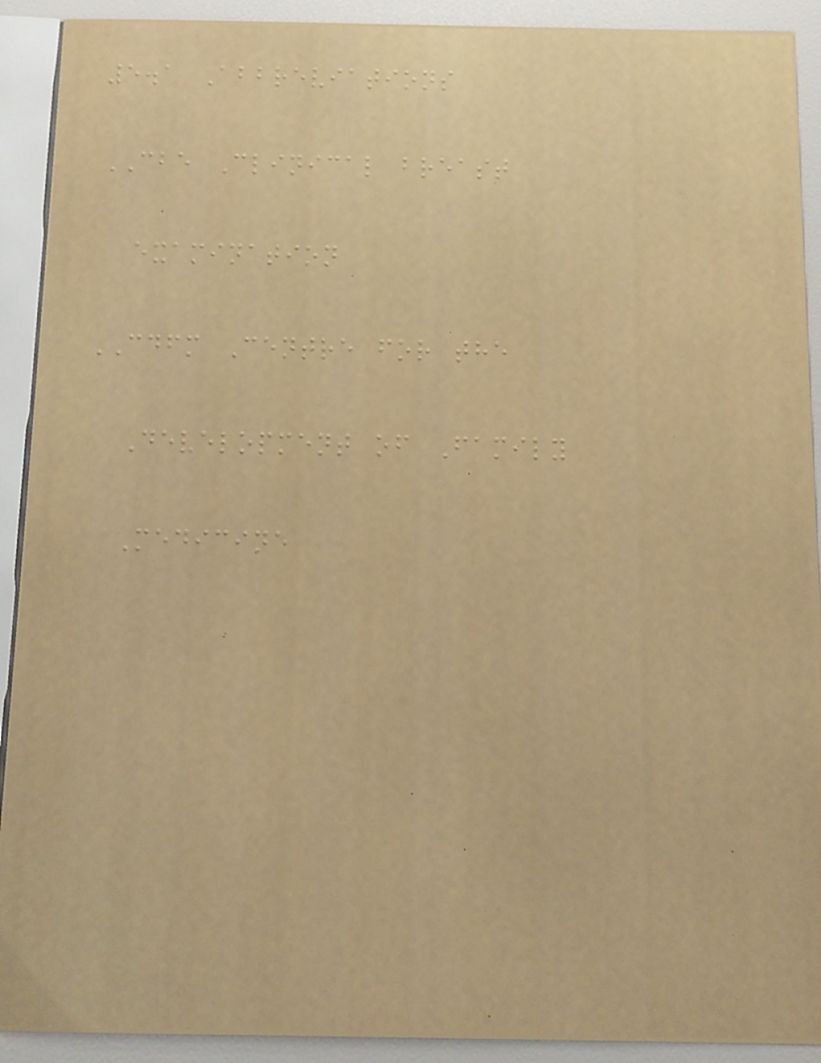5.1 Abbreviations
CBE Clinical breast
examination
CDFM Centre for the
Development of Family
Medicine
